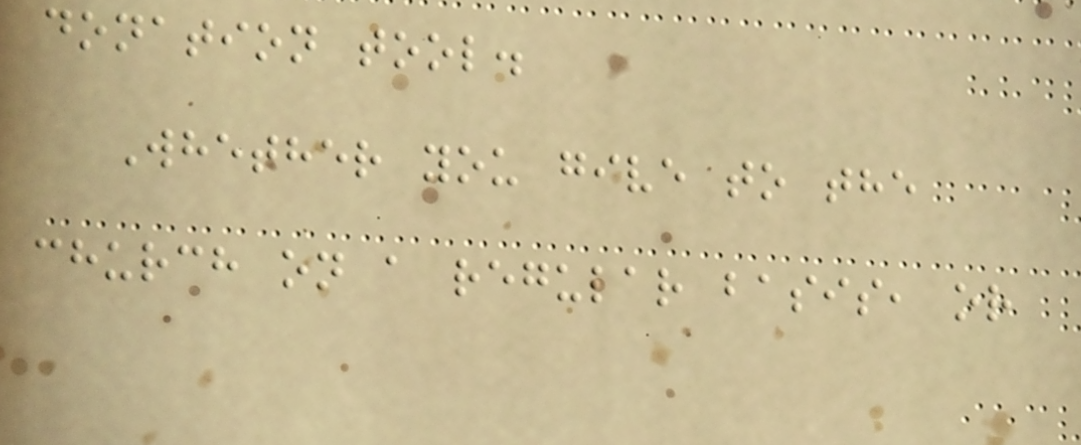donation tool.
Whether you give to the
church on a regular basis, or
